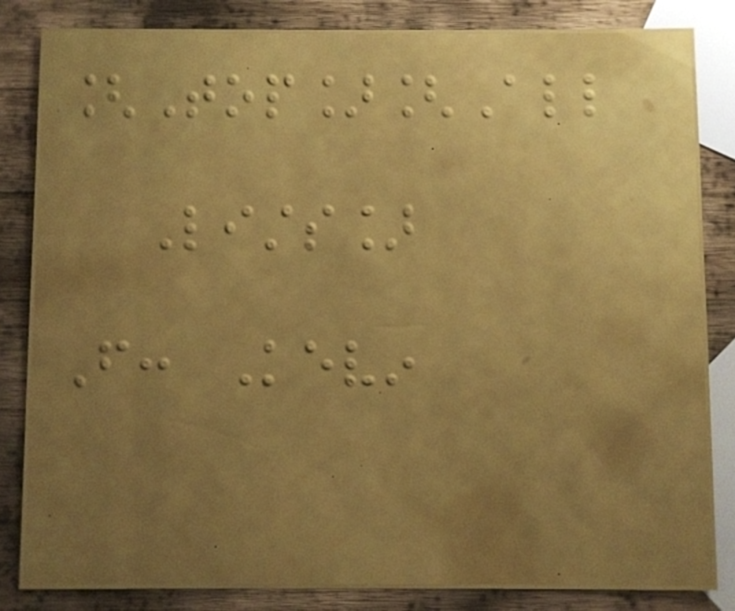[Top][All
Lists]
From: Kevin
